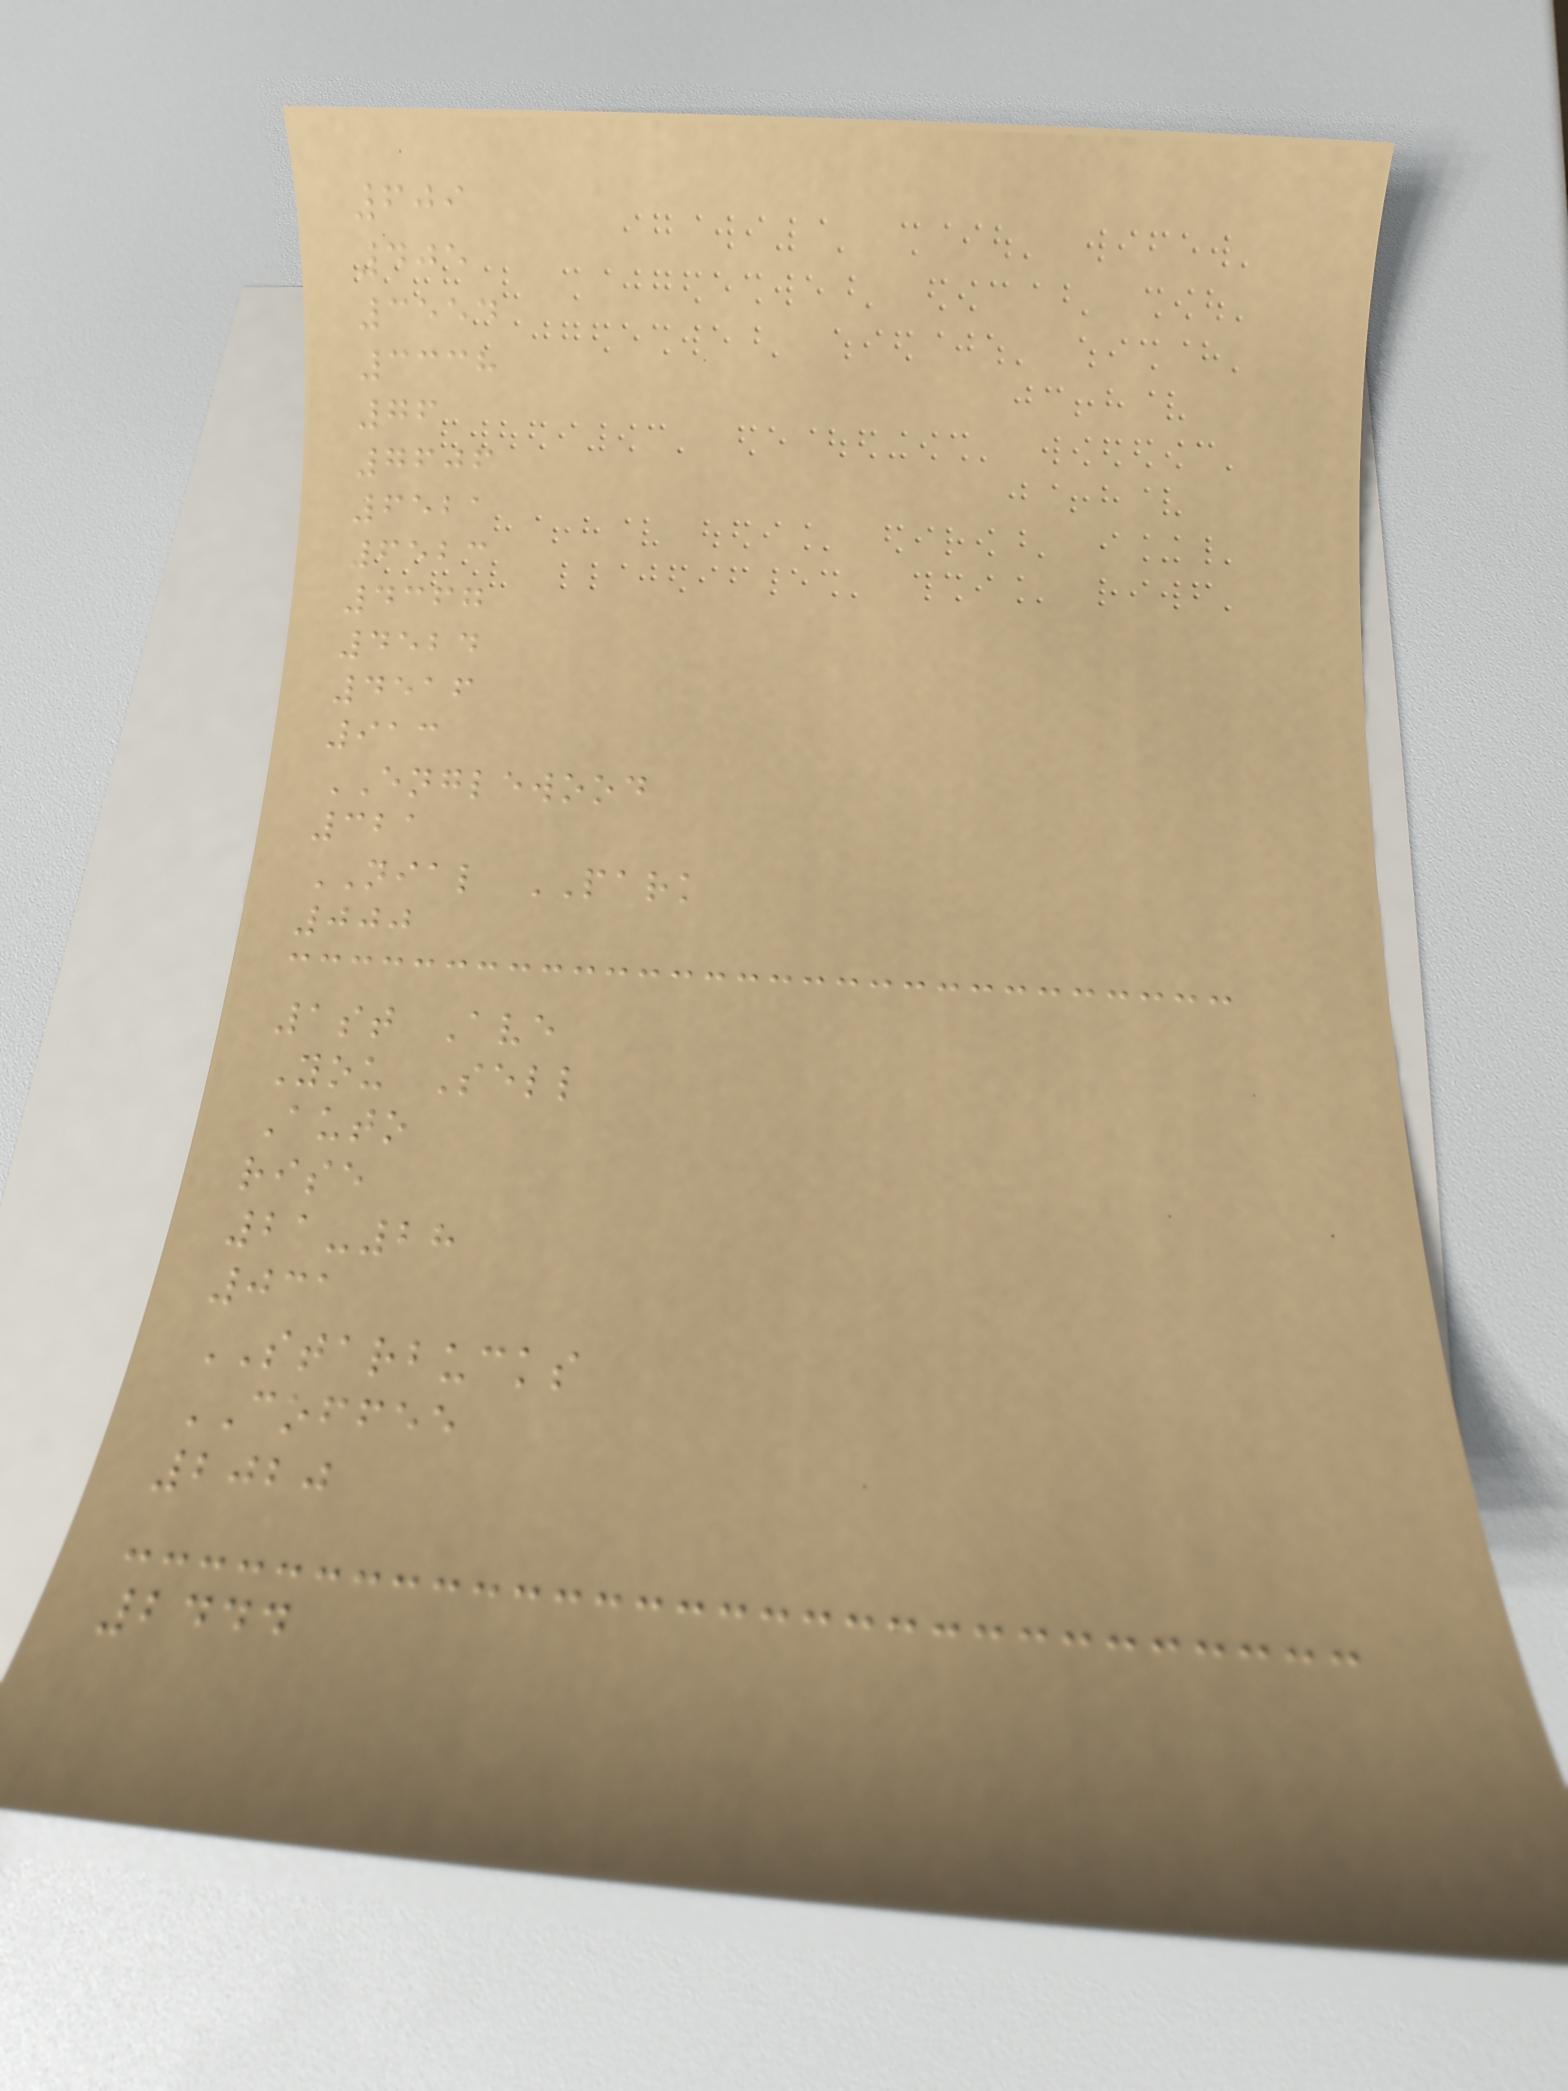609
405
3554
3338
76
7606
6521
6523
4367
4524
4516
913
ENGLEWOOD
321
NIAL PARK
000
1st Ave
You Sell
Auto
rise
21-28
031
STARBUCKS
COFFEE
2020
2444
